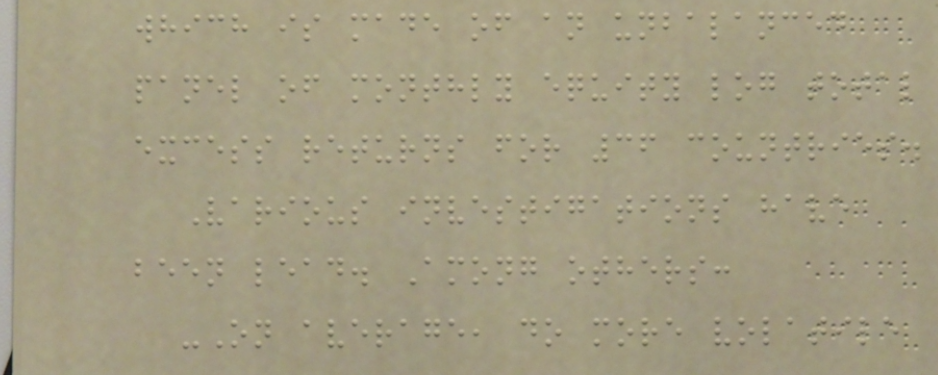which is made of an unbalanced
panel of monthly equity log total
excess returns for 36 countries.
Various investigations have
been lead. Among others:
-On average, do more volatile
